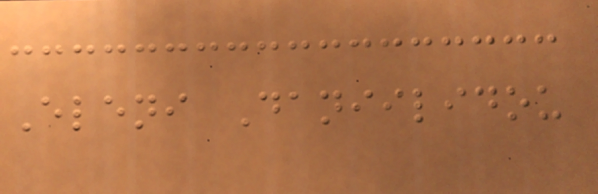Eleni Daniilidou
